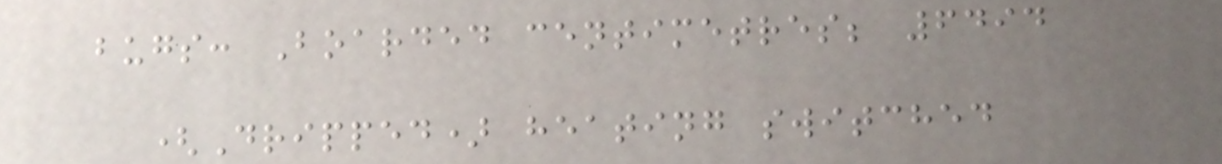bugs: Boarded centimetres; 6494
(Dripped) heating switched
